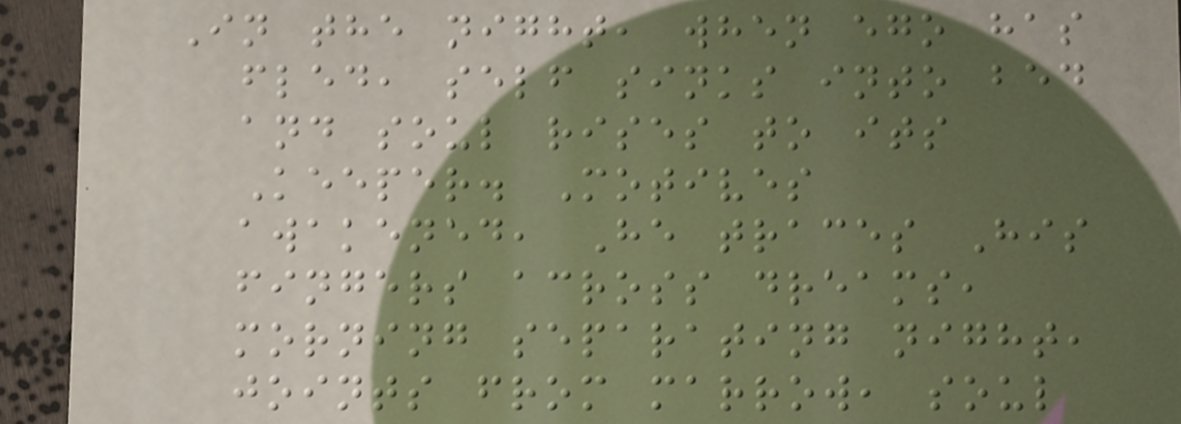In the night, when ego has
fled, self sinks into bed
and soul rises to its
Keeper. Motives
awakened, He traces His
fingers across dreams,
morning separating night,
joints from marrow, soul
